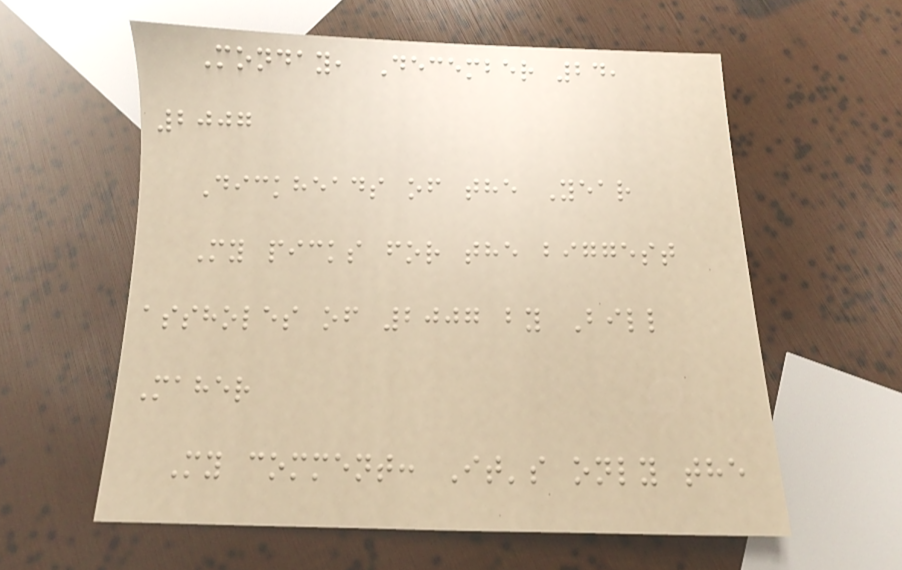Monday, December 24,
2007
Dickheads of the Year
My picks for the biggest
assholes of 2007 by Bill
Maher
My comment: It's only the
